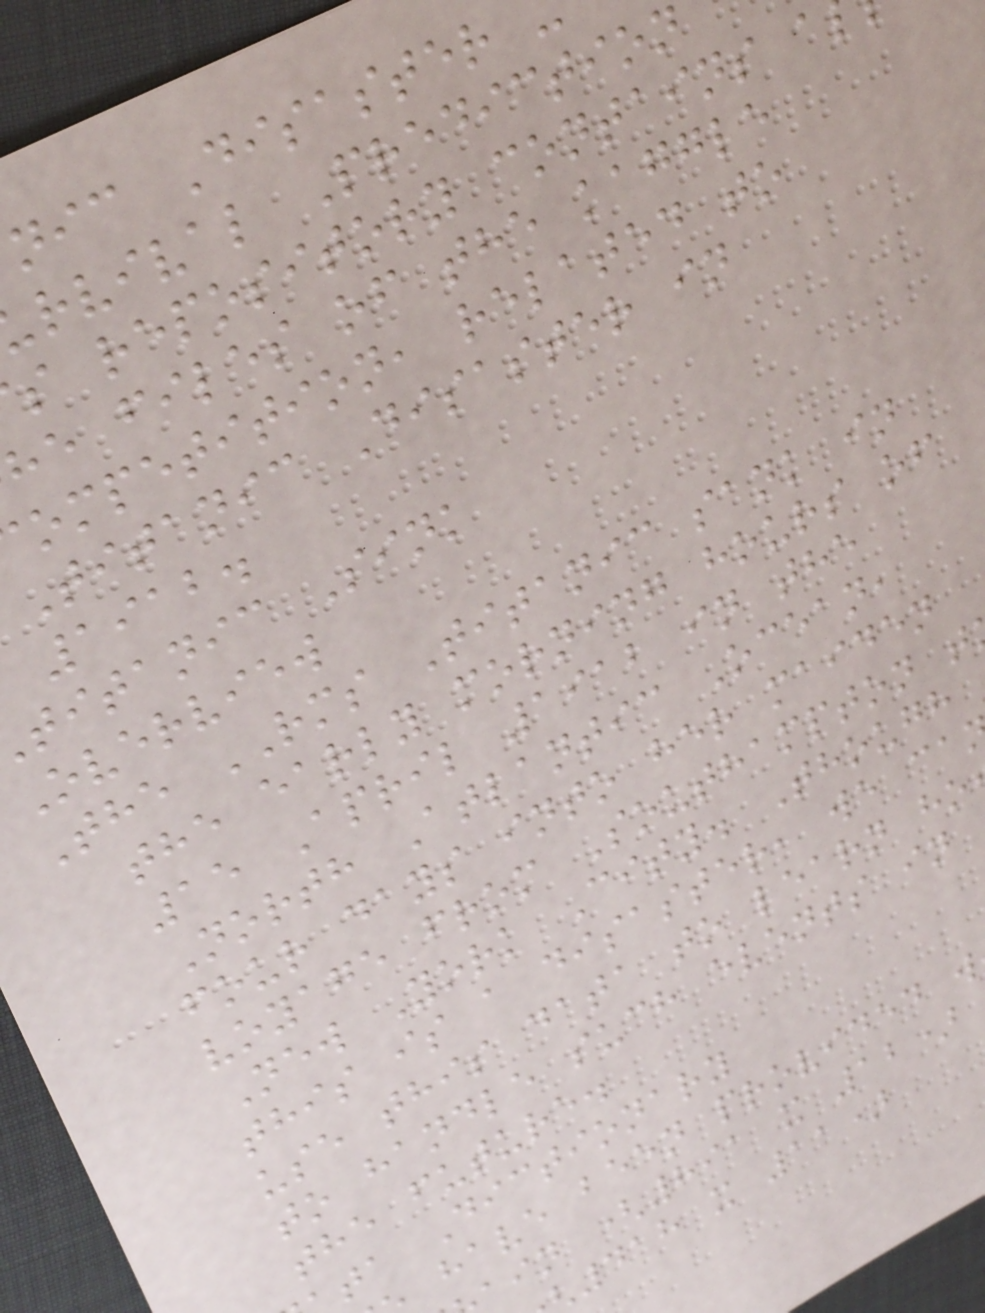nic Disaster
rvival Prediction
s repository contains a
he files of the kaggle
ompetition, related to
Titanic Disaster in
1912.
titanic Sink
Overview
The RMS Titanic sank in
the early morning hours of
15 April 1912 in the
North Atlantic Ocean,
four days into her maiden
voyage from Southampton t
New York City. Though
this is a disaster, we ca
use this data to learn ho
to handle such events in
the future.
ta Dictionary
have been provided w
ain (891 x 12)
418 x 11)
